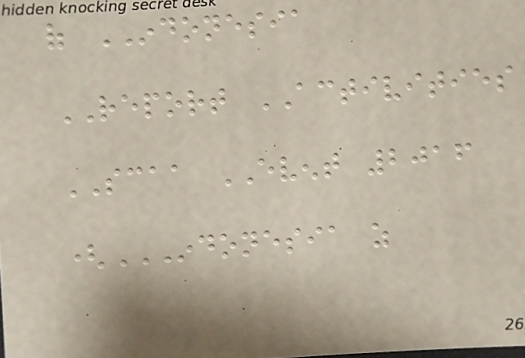of INDONESIA
REPORT ACTIVITIES
SCAA EVENT 2016
(INDONESIA AS
